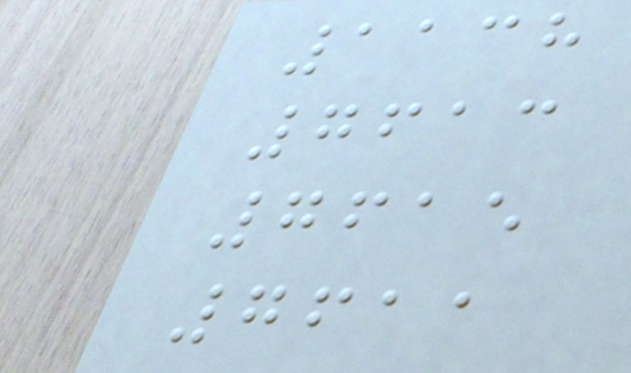1138
7613
7615
7611
